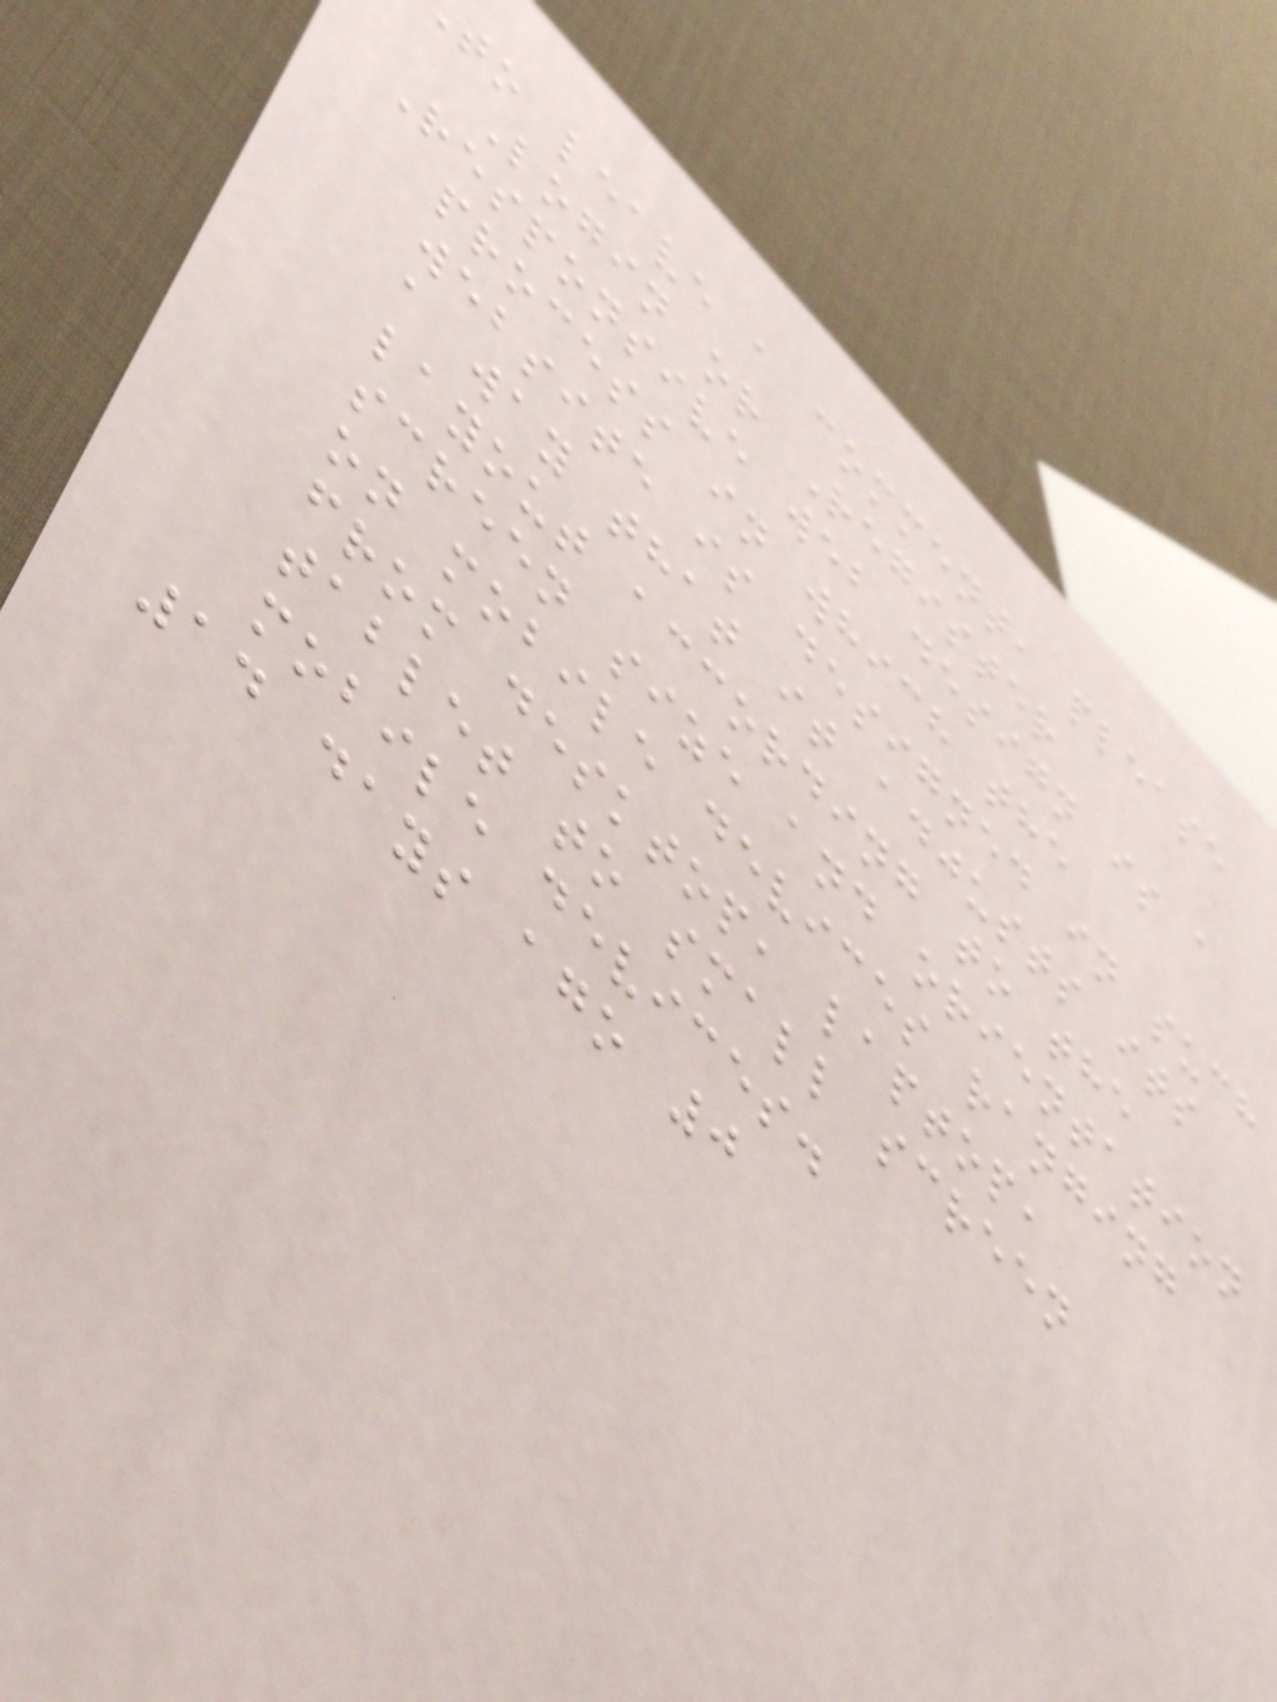to leave a comment, please
Login or Register
Responsive web design is a
process in which the
website is designed in such
a way that it adjusts its
layout according to the
screen size and orientation
on mobile devices ranging
from desktop, laptop,
tablet to small screen
mobile devices.
14 days ago 0
